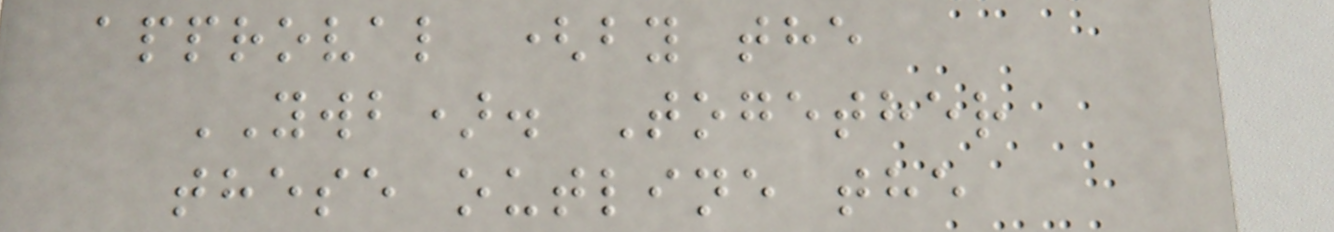approval (by the
YWB). Together
these outline the
